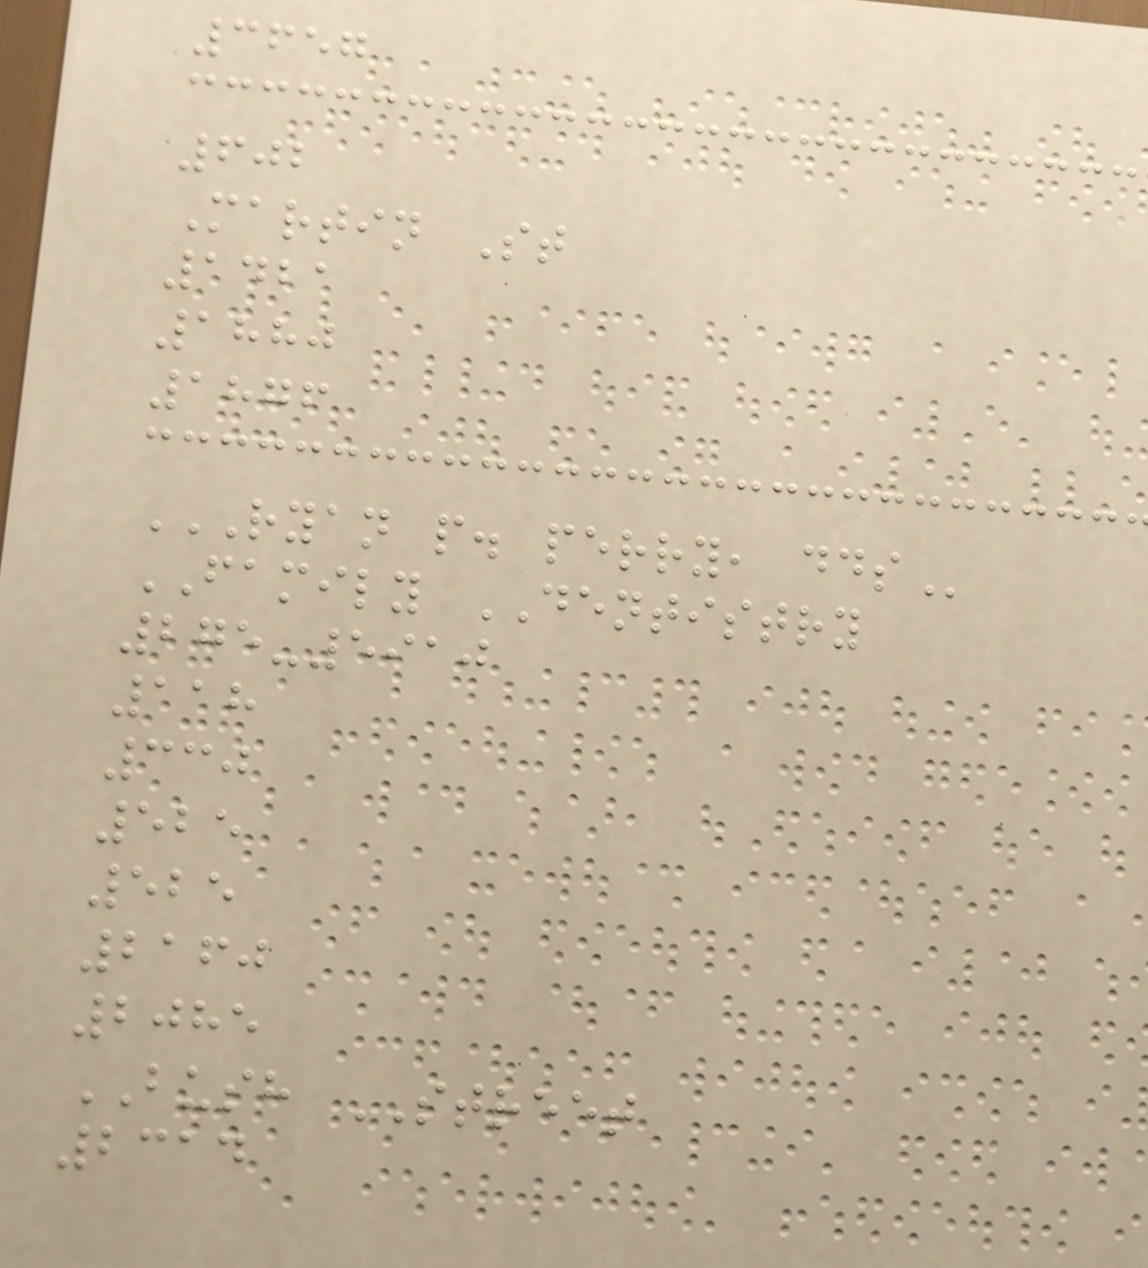3657
602
Martin St
1421
1880
1876
RYAN P. PERRY, DDS
FAMILY DENTISTRY
275-5910
118
330
525
525
2160
2085
BUSH STREET
2314
